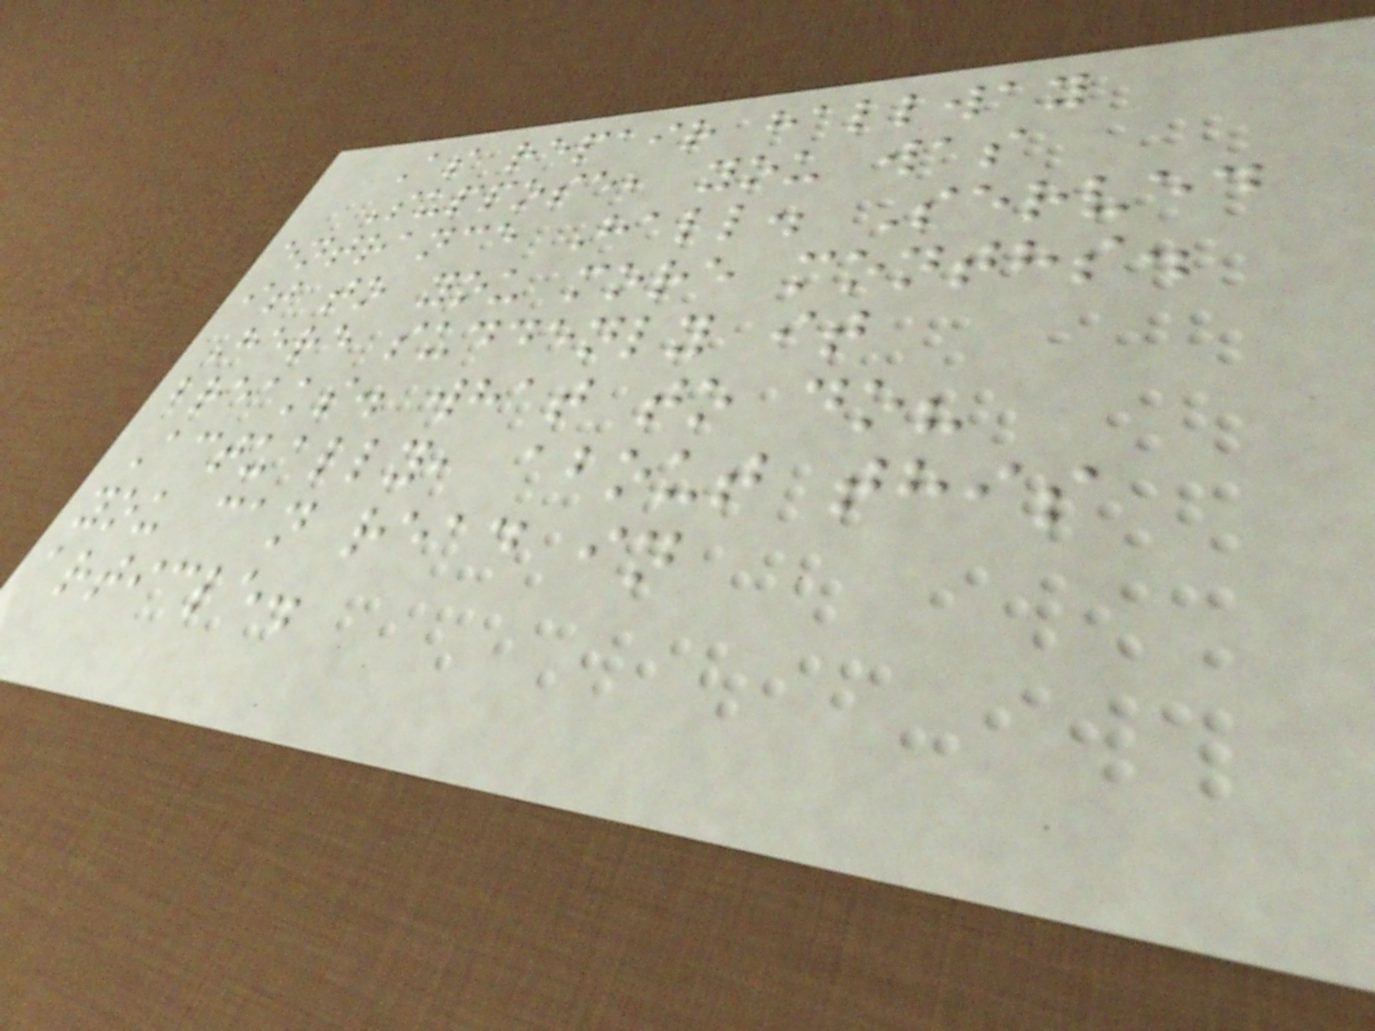As repair hallway
Suppose, you was
entrance Hall. Served
it to you more months.
Here suddenly it
breaks. what to do?
Actually, about this
you can read in
article.
